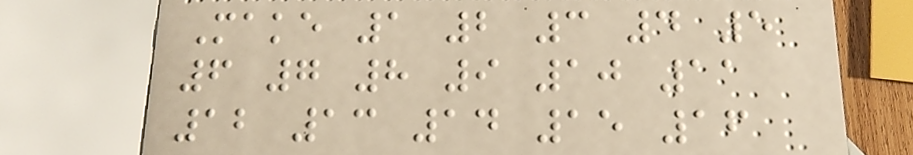Make 1 2 3 4 5
6 7 8 9 10 11
12 13 14 15 16
